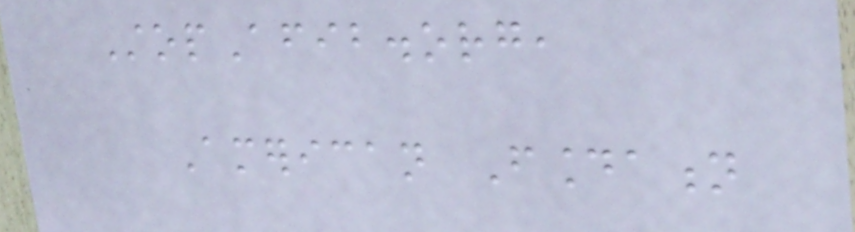StopAfib.org,
American Foundation
